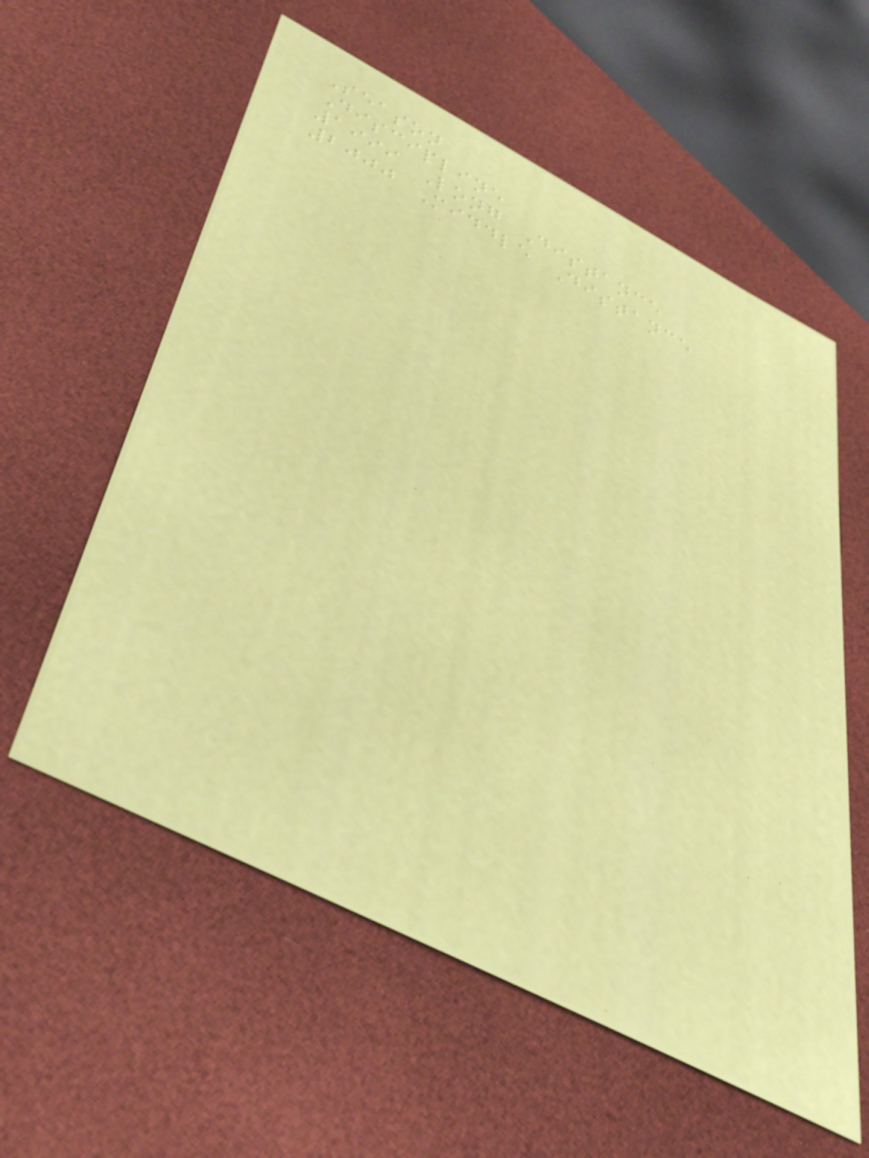Season
Discipline
1999 Long Distance
2000 Middle Distance
